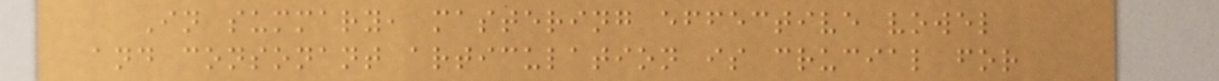In summary, mastering effective vowel
and consonant articulation is crucial for
